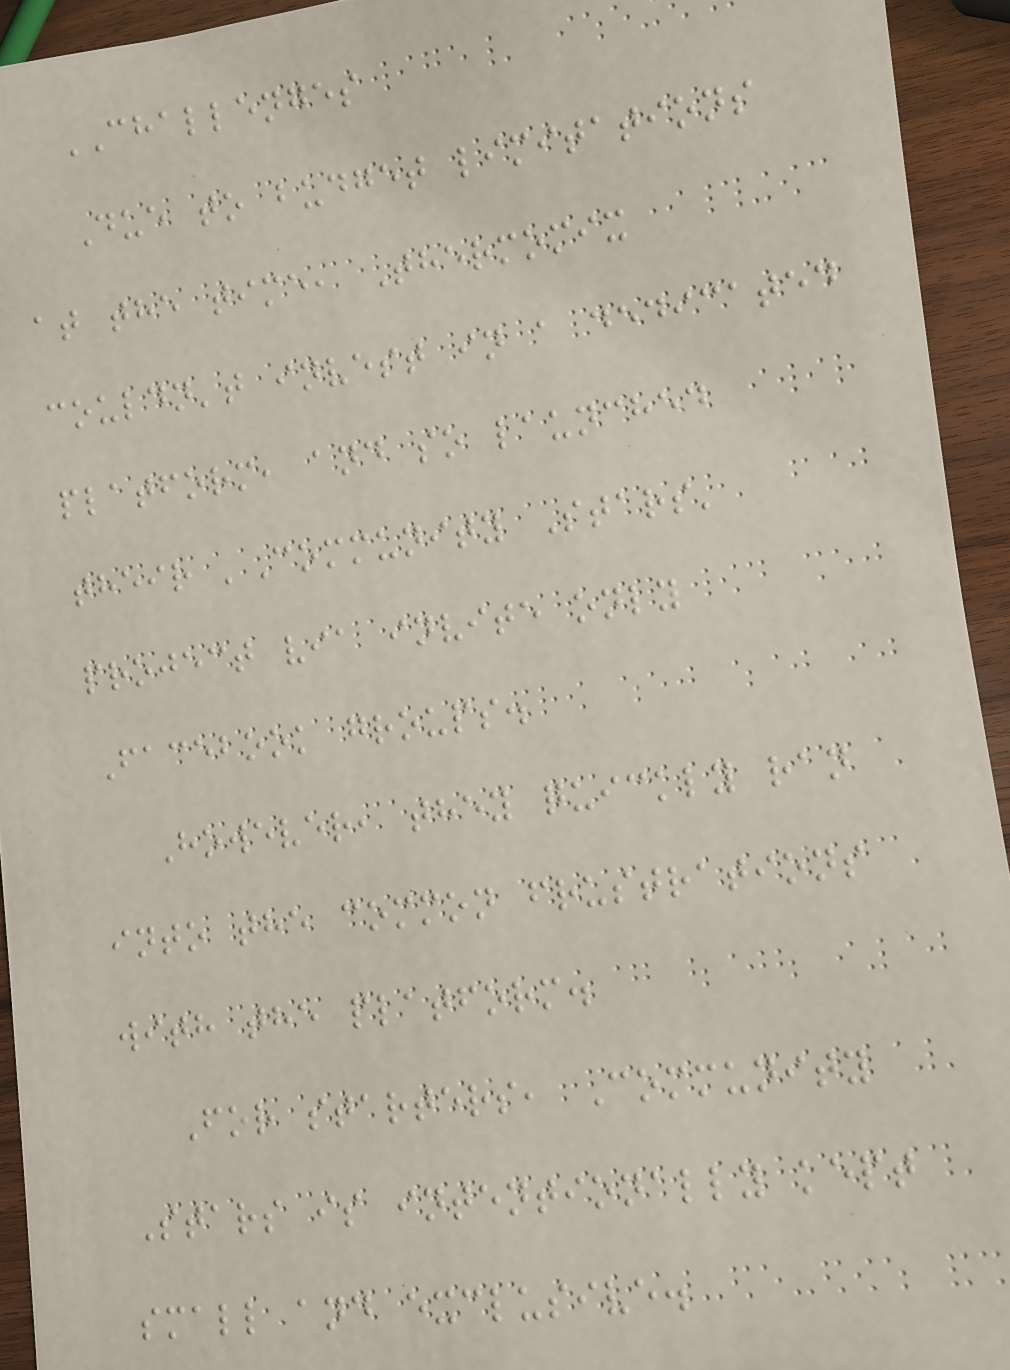CHALLENGES
Due to budget limitations
at the time, Thermomix
couldn't invest in a dedicated
platform, and so launched
their 'Community Stars'
project via invite only
Facebook groups.
However, they quickly ran
into the common frustrations
with the platform.
For starters, Community
Stars is intentionally kept
small and exclusive.
